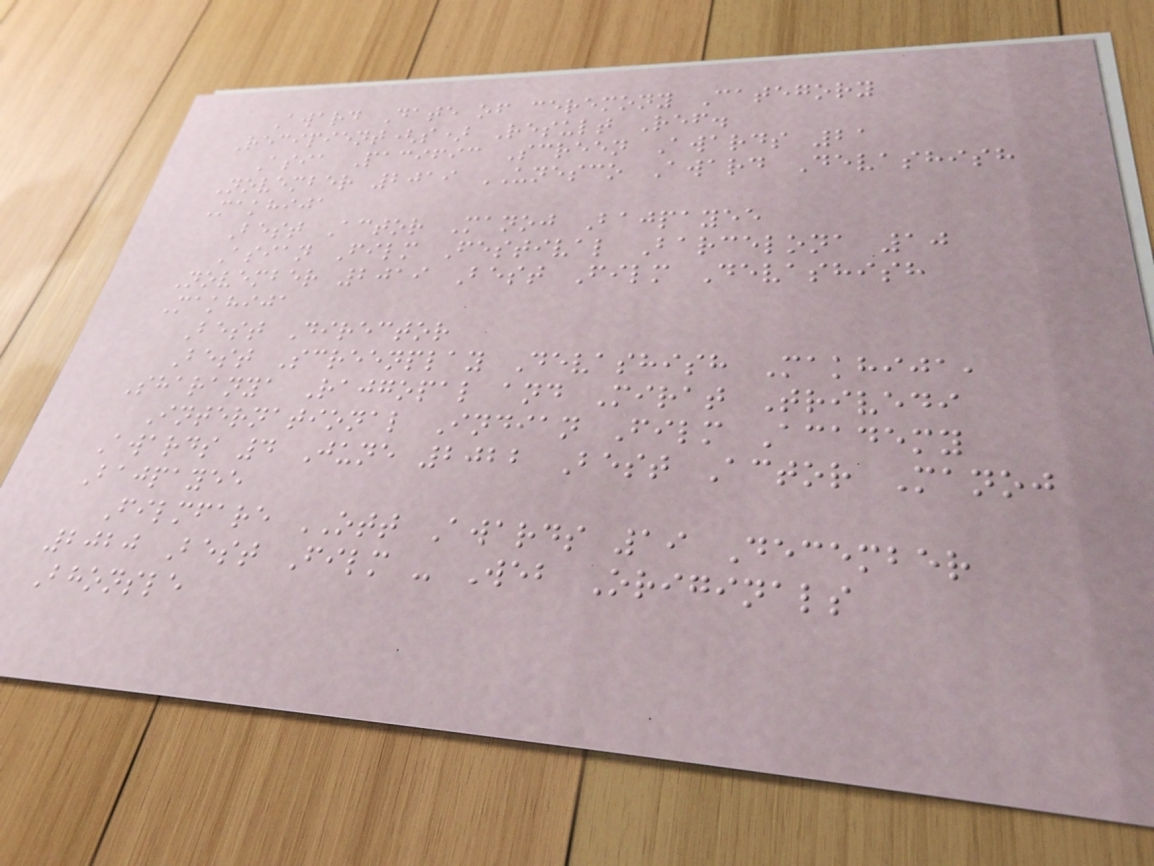Award Date of ceremony Category
Recipient(s) Result Ref.
Asia Pacific Screen Awards 21
November 2019 UNESCO Award Devashish
Makhija
Best Actor Manoj Bajpayee
Asian Film Festival Barcelona 10
November 2019 Best Film Devashish
Makhija
Best Director
Best Screenplay Devashish Makhija,
Sharanya Rajgopal and Mirat Trivedi
International Indian Film Academy
Awards 4 June 2022 Best Actor Manoj
Bajpayee
Filmfare OTT Awards 19 December
2020 Best Film - Web Originals
Bhonsle
